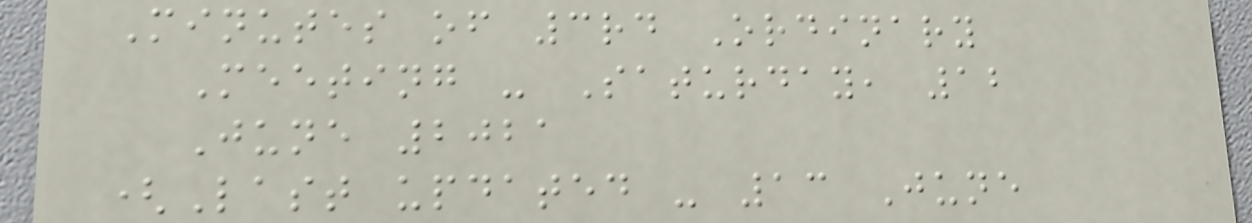Minutes of 3rd Ordinary
Meeting - Saturday, 12
June 2021
(Last updated - 13 June
